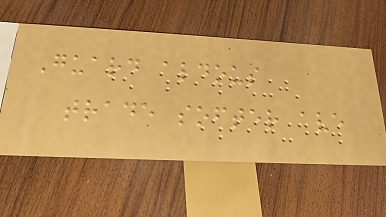Guard aldous
trade softer ave
